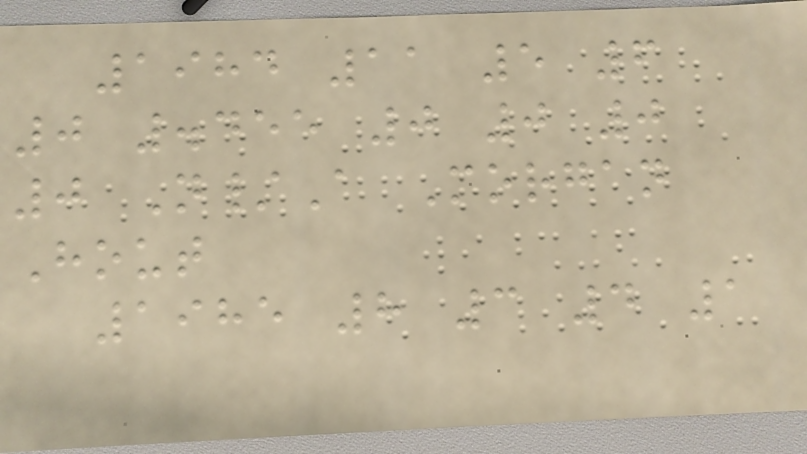1984 11 5 6
0 .455 0 0 0
0 N/A Morgan
Hout
1985 8 3 4 1
